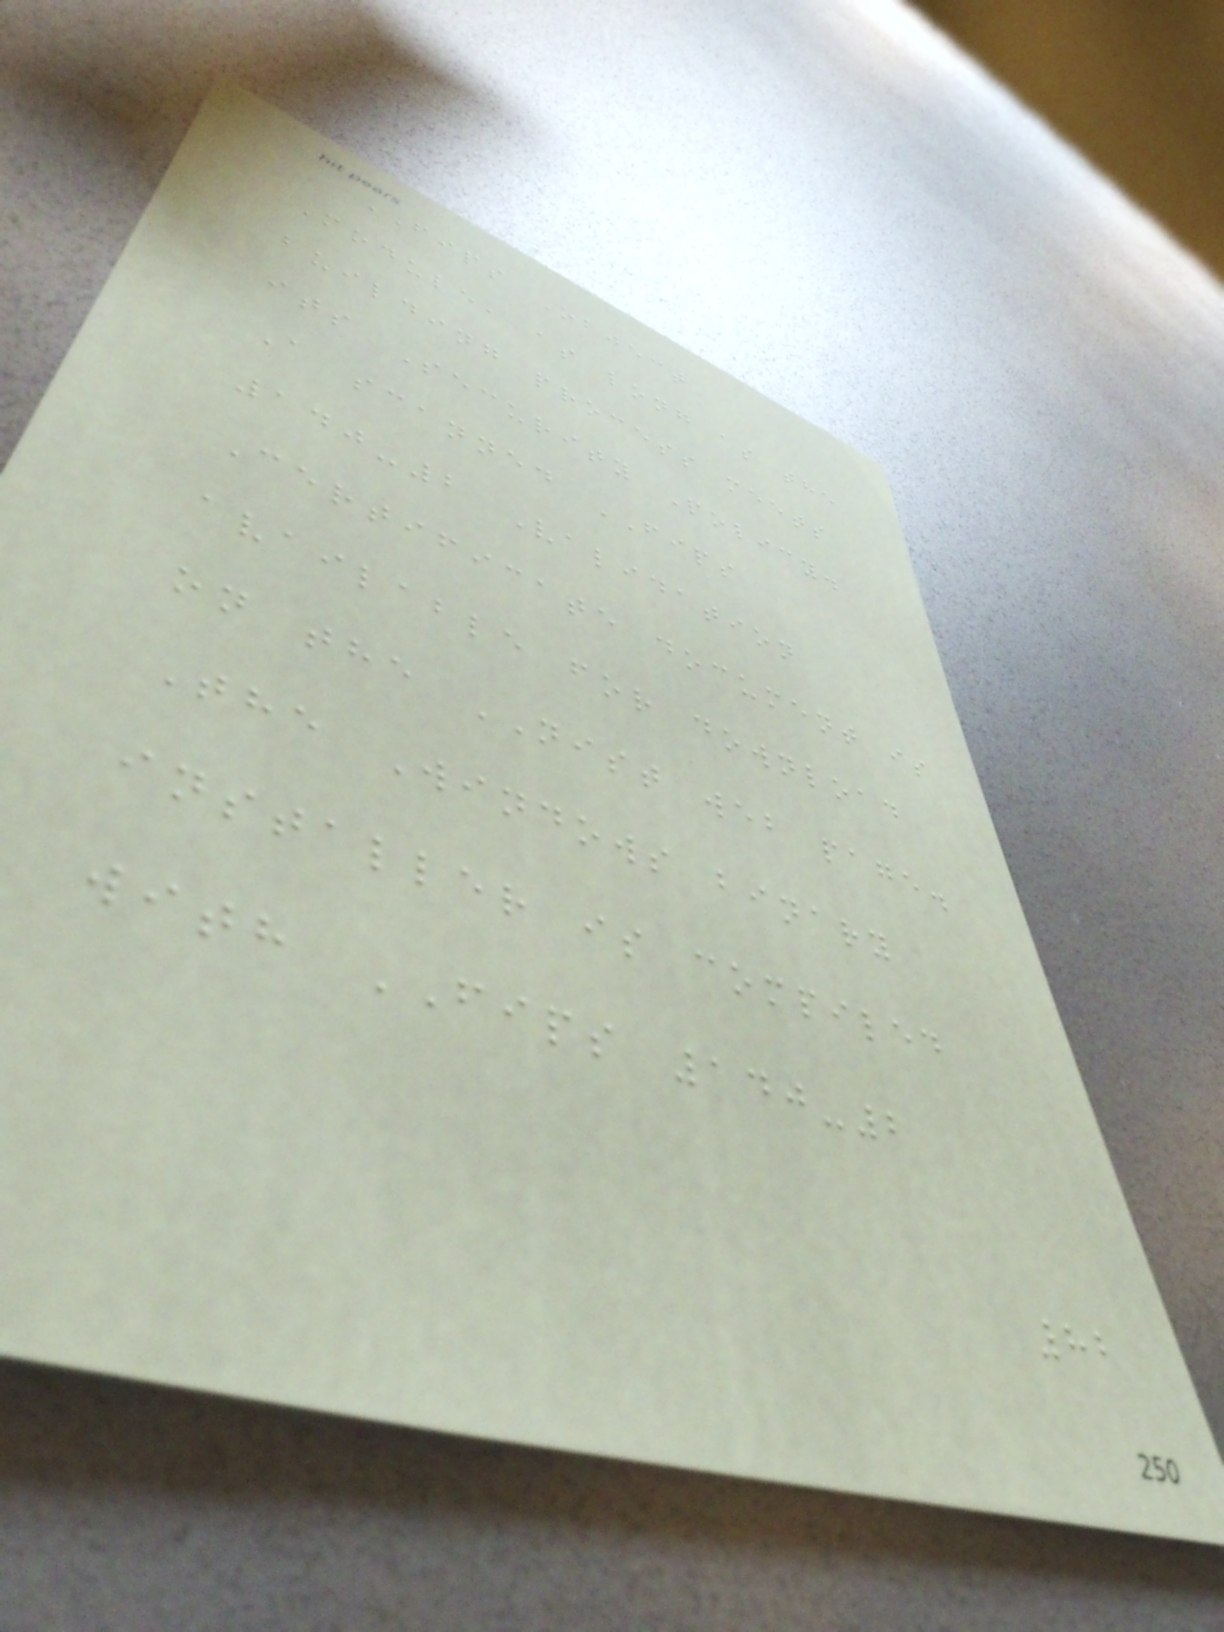FIPS Object
Module, as long as the
building process meets
its Security Policy.
A scanned FIPS
140-2 Validation
Certificate document is
available for download
on the NIST web page.
The Windows binary
installer is compiled
with FIPS 140-2
82
